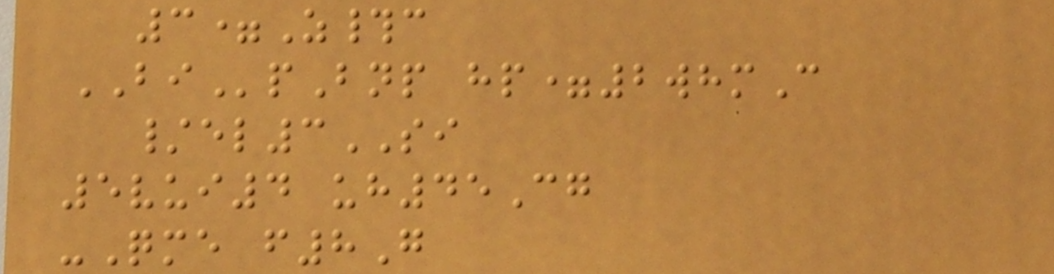3=Z#c
BIpBnp hp=2whmC
/el3SI
5vui4 uh45Cg
-Qme f8G
